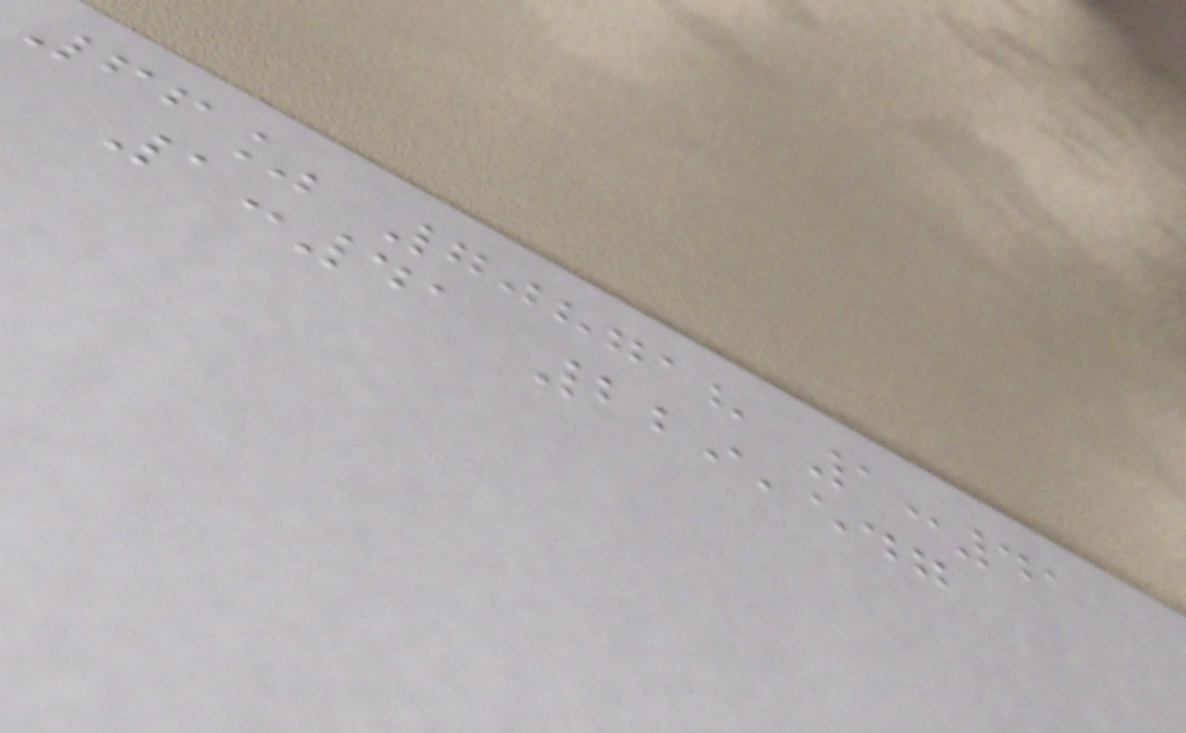66% 708718 1:41
1:41 229,547
